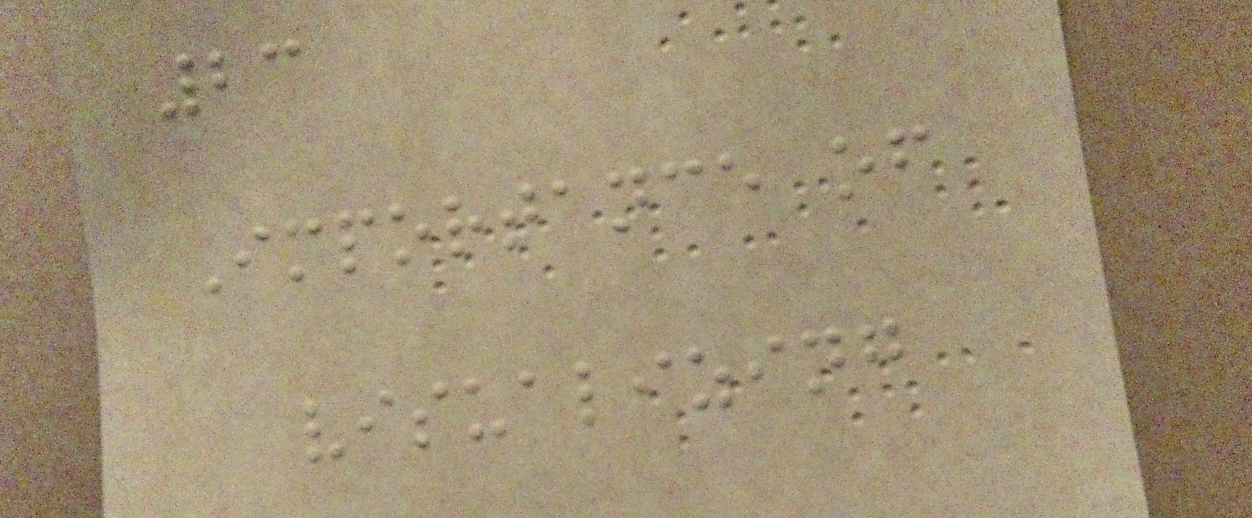23
Importance of
visualizing
